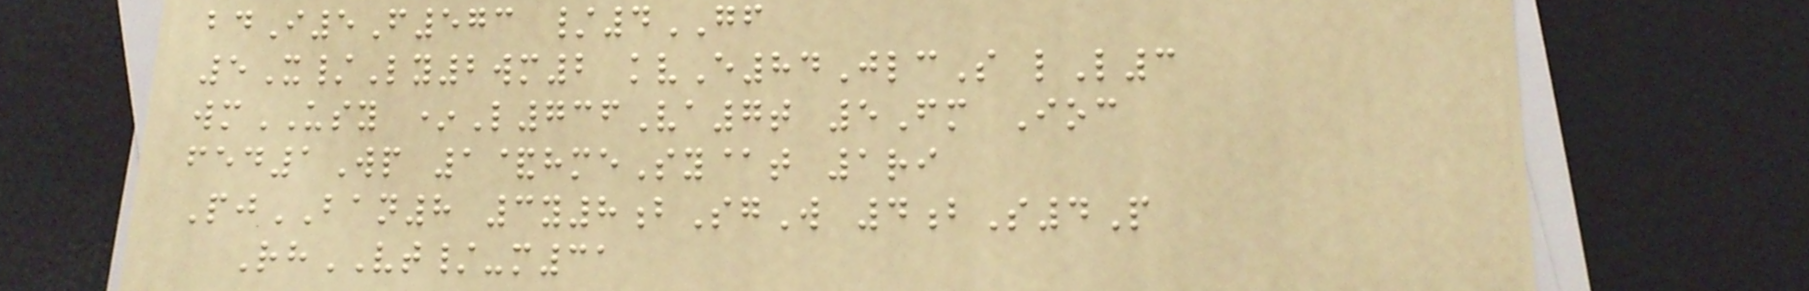bdI5F573 /4GF
5X/Ly2wm2 kvE84JlcS lL3
wmUSY *L736Va7t 5Fm Ioc
fed1Wp 1&hmeSy@t 1ri
PjBAN8 3y8bSgW 4bS4P
RhVT/-m31
